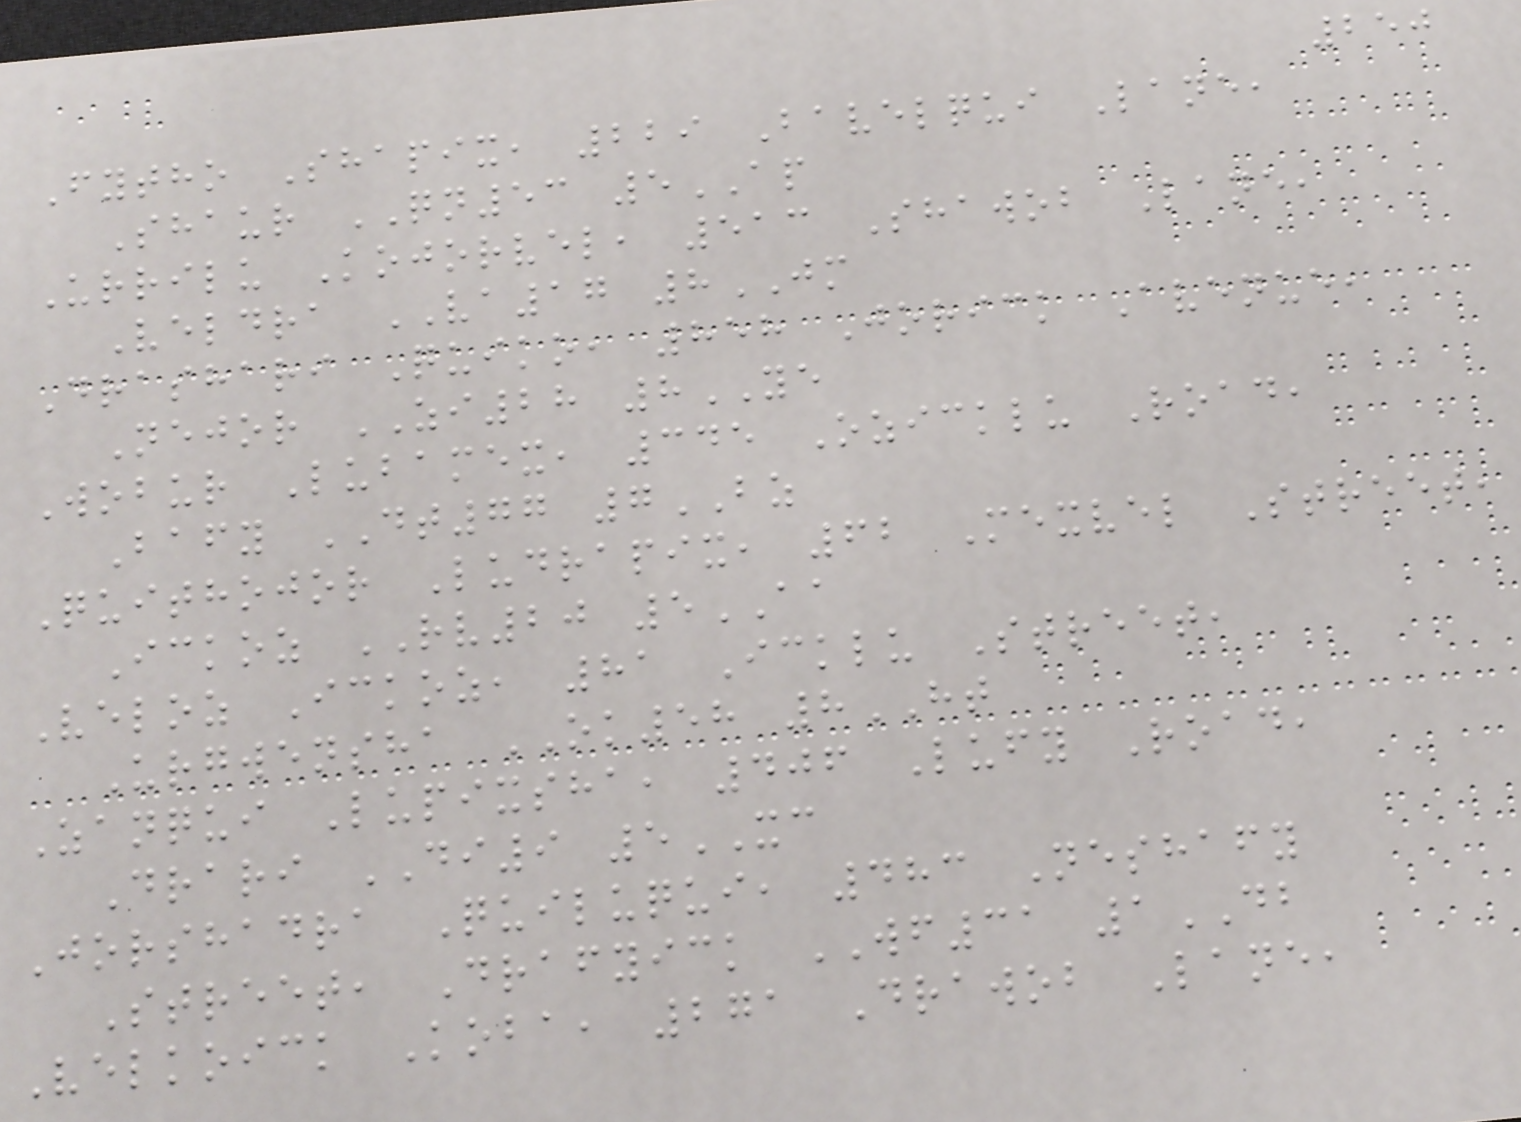250
Fytho Shapix, 229 Bavelqui Lane,
Shaur QN53 5AP
Urrilu Kojorvel, 513 Shawob Lane,
Veldra VA17 8JM
Drashari Quiko, 858 Jorick Avenue,
Nejor ZI28 8YE
Wobur Lubamex, 345 Ozicklu Road,
Bafy DT77 7BZ
Quithojor Ludrapix, 62 Mexvel Street,
Ickoz RV20 5AA
Veloz Ickoz, 81 Icklu Street,
Urgwensha OK58 8HT
Zanqui Lupixsha, 406 Lufy Road,
Drari DI9 5XC
Jorshadra Quiluqui, 483 Neshafy
Street, Drafyick WF31 1DB
Velkoick Koba, 271 Drawob Lane,
